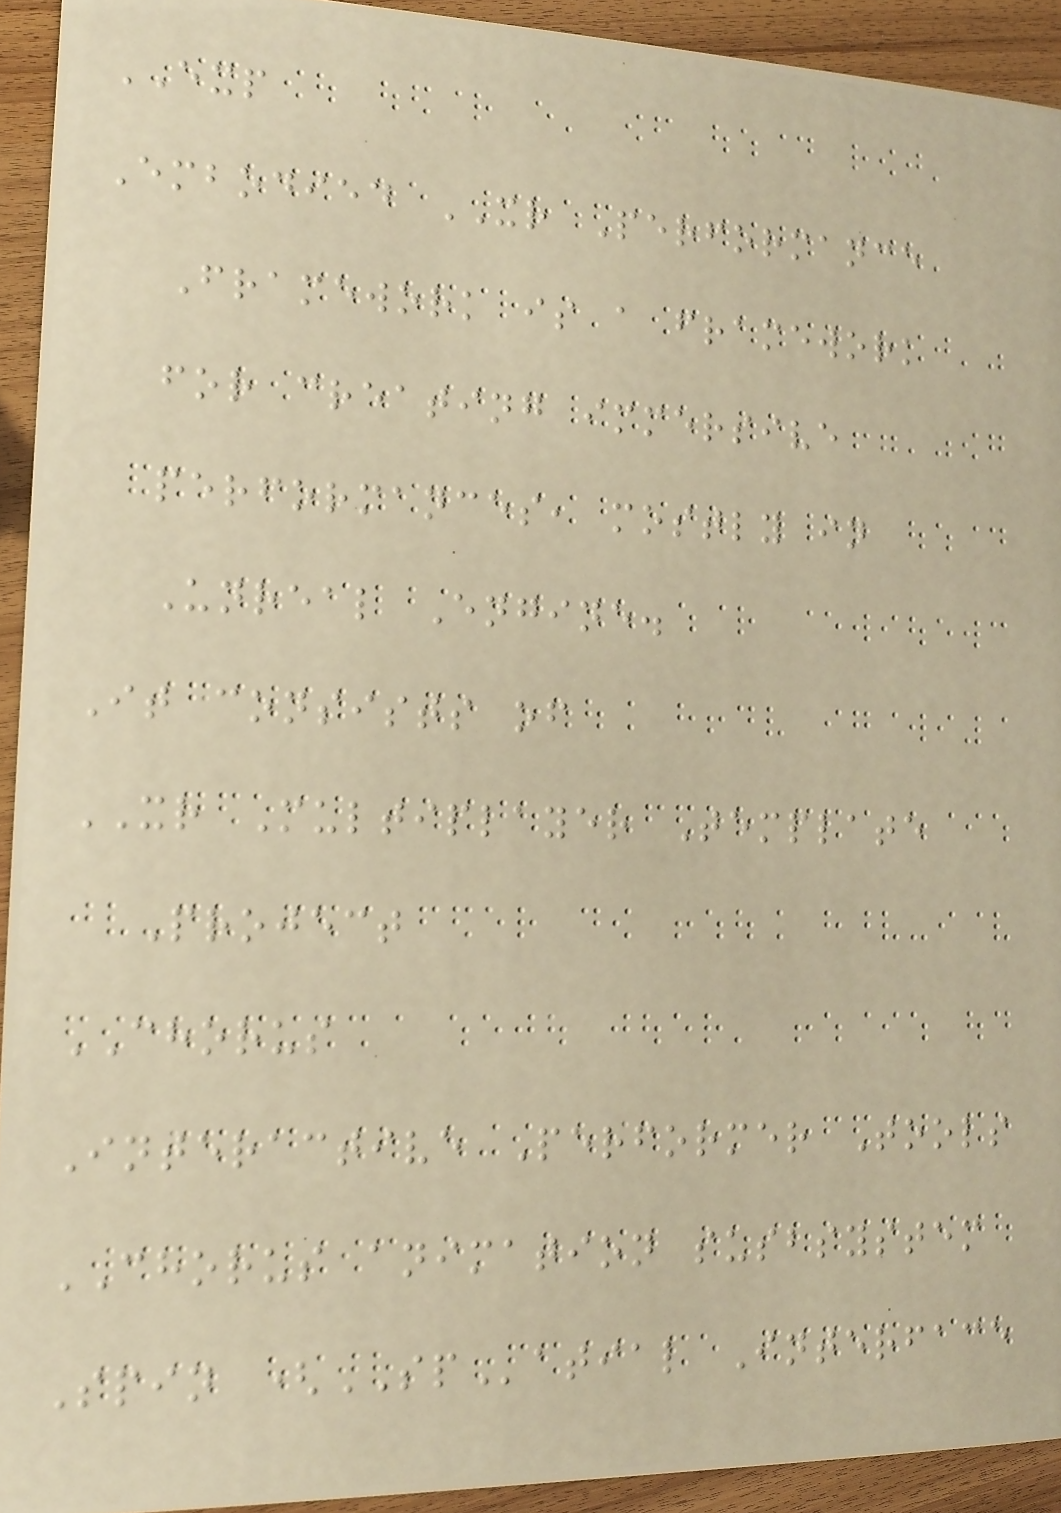EXP
Embodied XR Performance
Framework is a framework
for creating immersive
performances, mostly in
Unreal Engine.
It consists of
XR Multiplayer Template
Project
CHORUS
Interactive Performer Tools
CHORUS animation susbsystem
Spin (SPatial Interface
